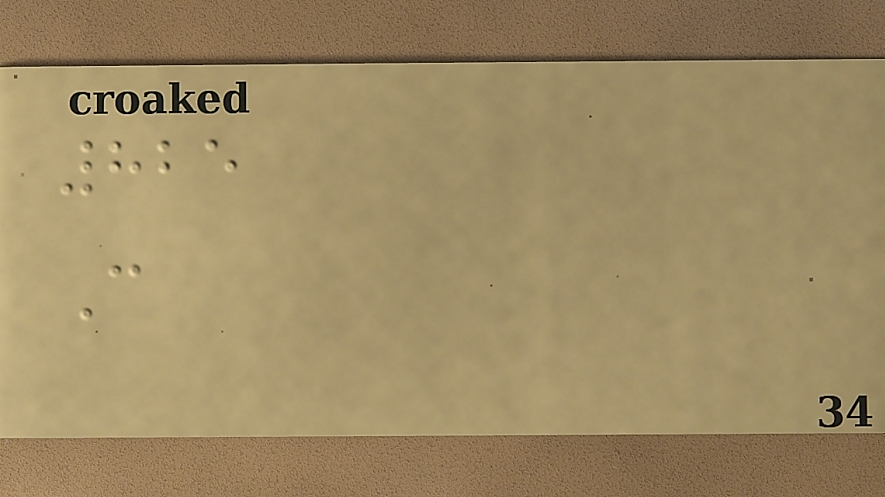825
C
